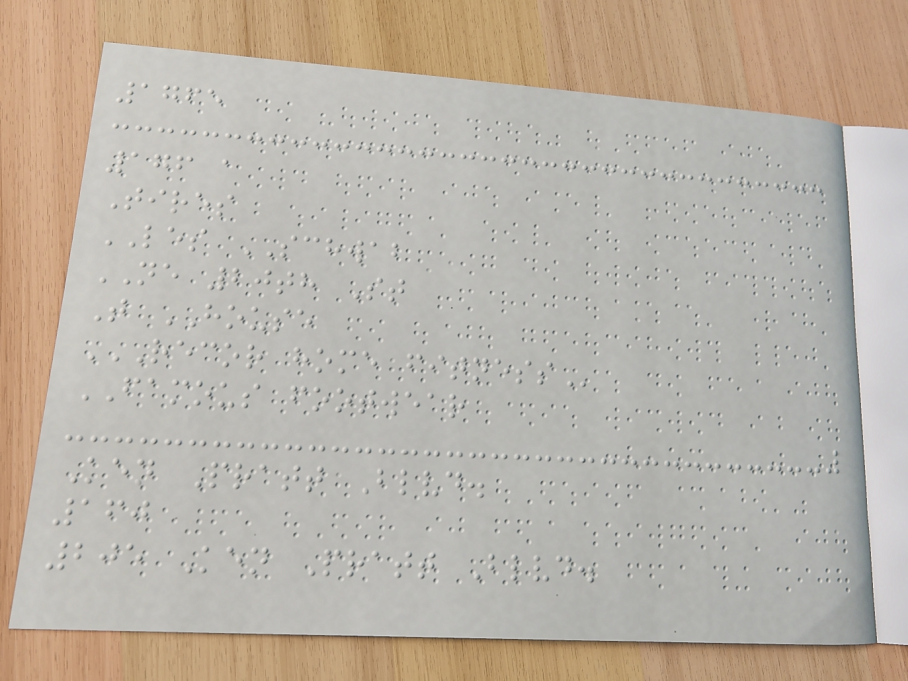1765
176 a
Tires
LES SCHWAB
NE 20th St
T HOUSE
RECOR HOME FITNESS
FAMOUS footwear
Ken Pratt Blvd.
160
205 Ken Pratt Blvd.
